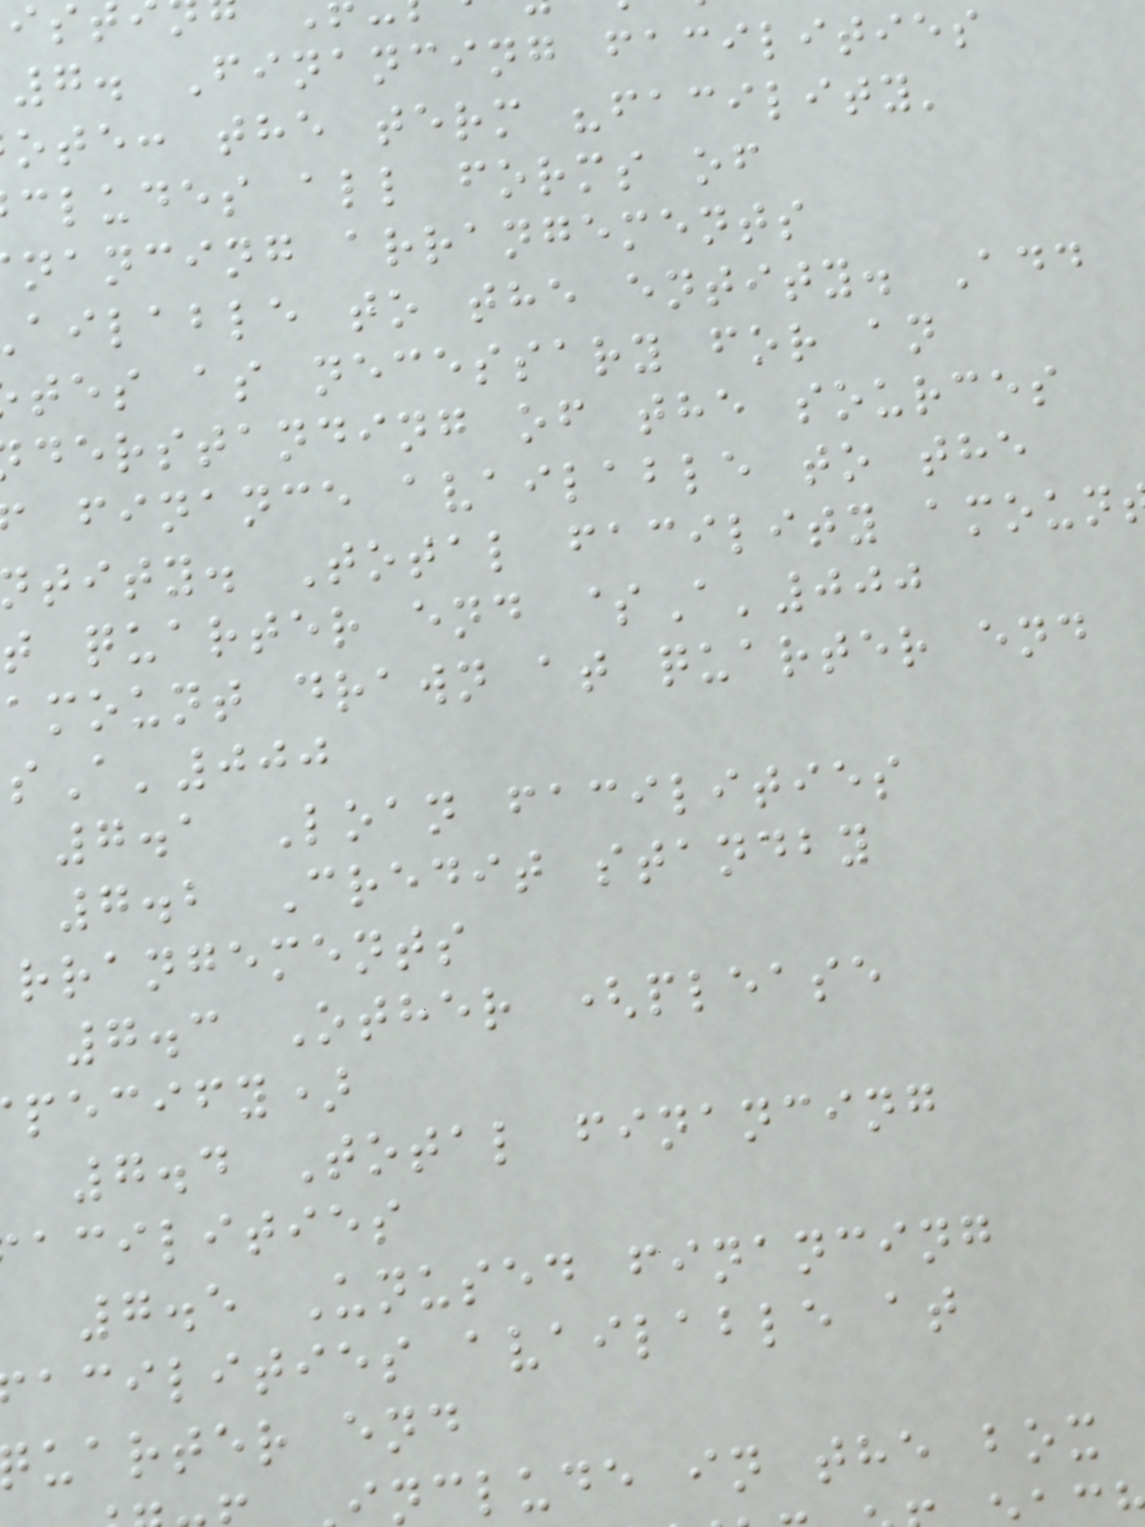7. Financing facilities
ote: the term "facility'
cludes all forms of
nancing arrangements
ailable to the entity. Add
tes as necessary for an
derstanding of the sources
finance available to the
tity. Total facility amoun
t quarter end $A'000
amount drawn at quarter end
A'000
7.1 Loan facilities
7.2 Credit standby
rrangements
7.3 Other (please
pecify)
7.4 Total financing
acilities
7.5 Unused financing
acilities available at
uarter end
nclude in the box
